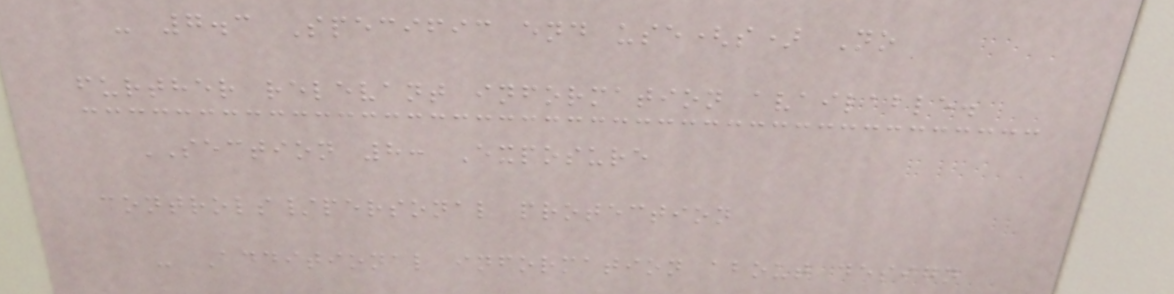- 7.3 Specific end use(s) No
further relevant information available.
SECTION 8: Exposure
controls/personal protection
- Additional information about design
